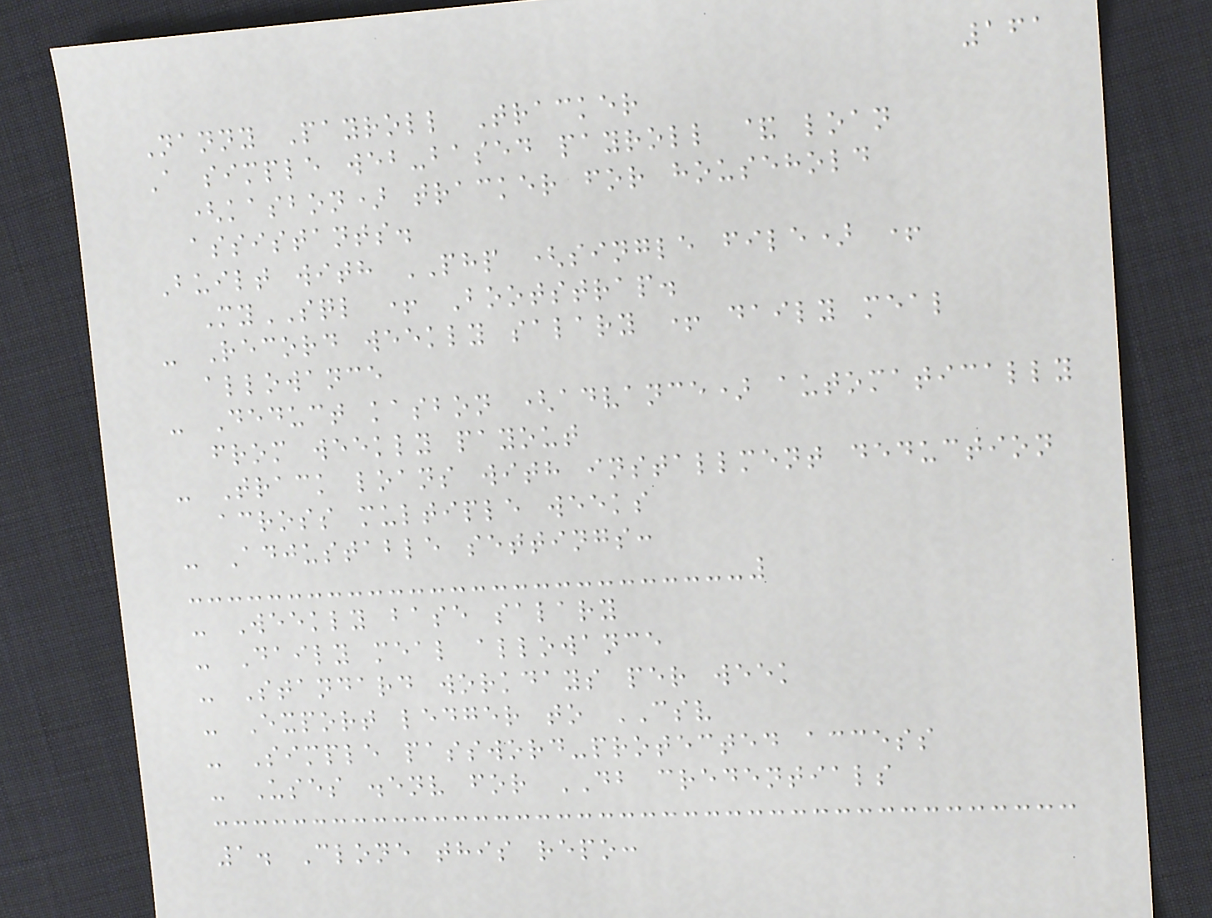161
Nanny Payroll Tracker
A simple web-based payroll & loan
(kasbon) tracker for household
assistants.
Built with PHP (single file) +
MySQL + Bootstrap.
- Record weekly salary + daily meal
allowance
- Deduct kasbon (advance) automatically
from weekly payout
- Track loans with installment deduction
across multiple weeks
- Adjustable settings:
- Weekly base salary
- Daily meal allowance
- Standard workdays per week
- Export ledger to CSV
- Simple password-protected access
- Uses .env for DB credentials
1. Clone this repo:
